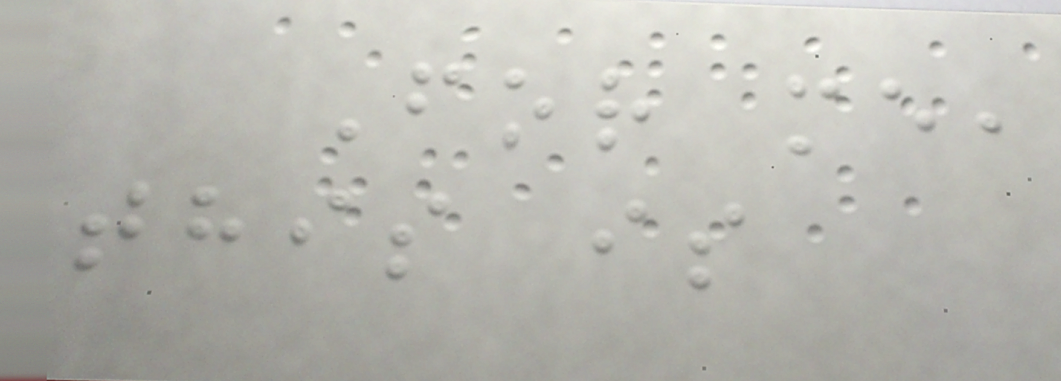For me,
this is
